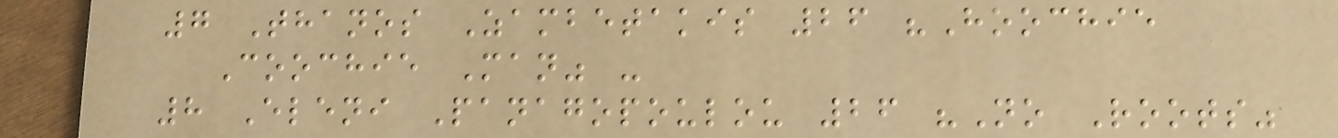7 Thanos Zambetakis 26 "Hoochie
Coochie Man" -
8 Eleni Panagopoulou 26 "No Roots"
